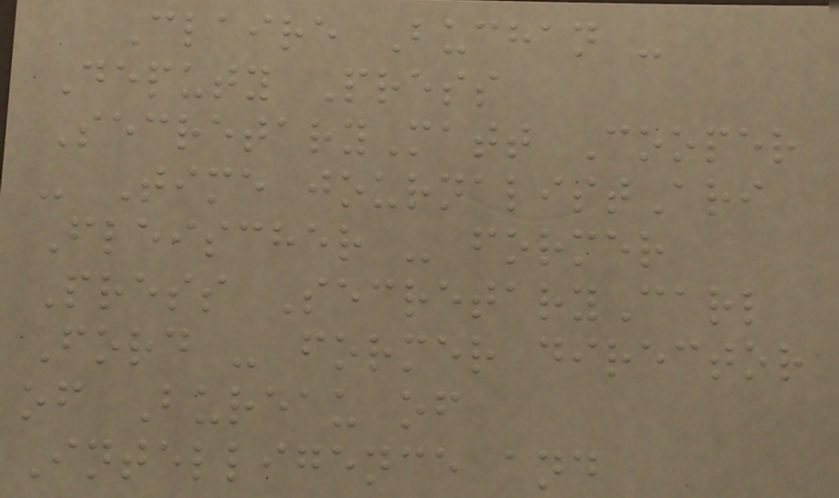Claire Buchan -
Deputy Press
SecretaryMatt Cooper
- Time journalistAri
Fleischer - former
Press SecretaryCarl
Ford - former director
of Bureau of
Intelligence and
